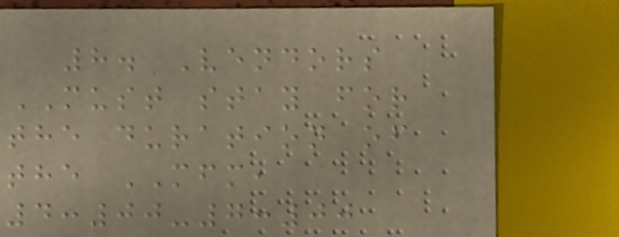8. Vendors
MUST stay for
the duration of
the MFM,
4:00-7:00
